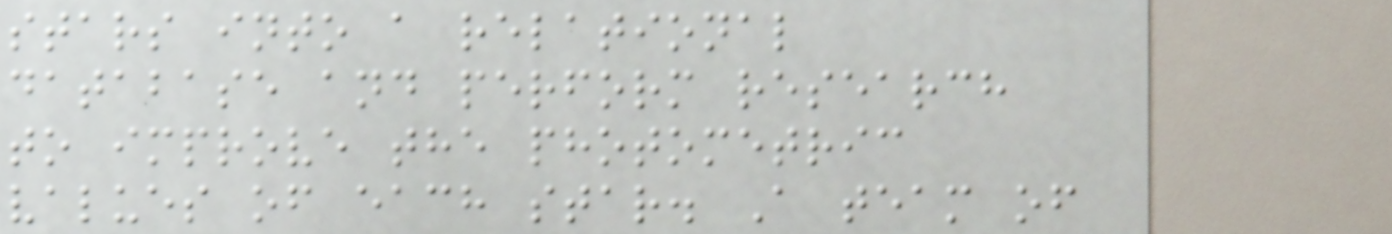stars into a relational
database and perform research
to improve the photometric
values of each star. A team of
